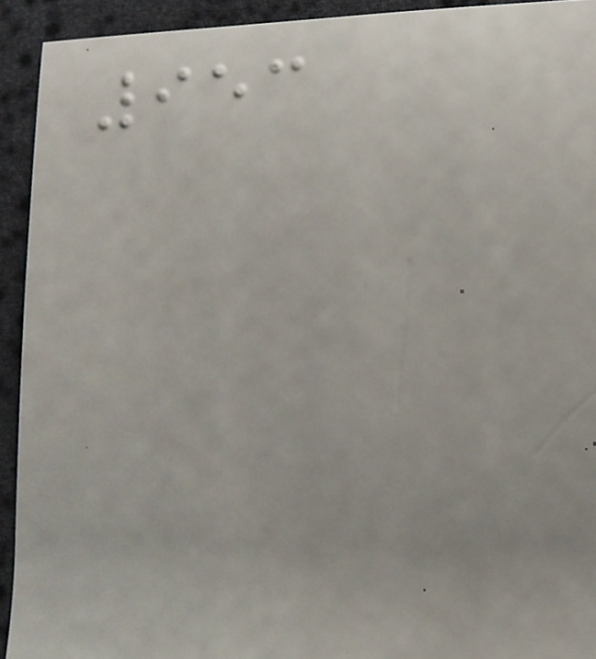953
